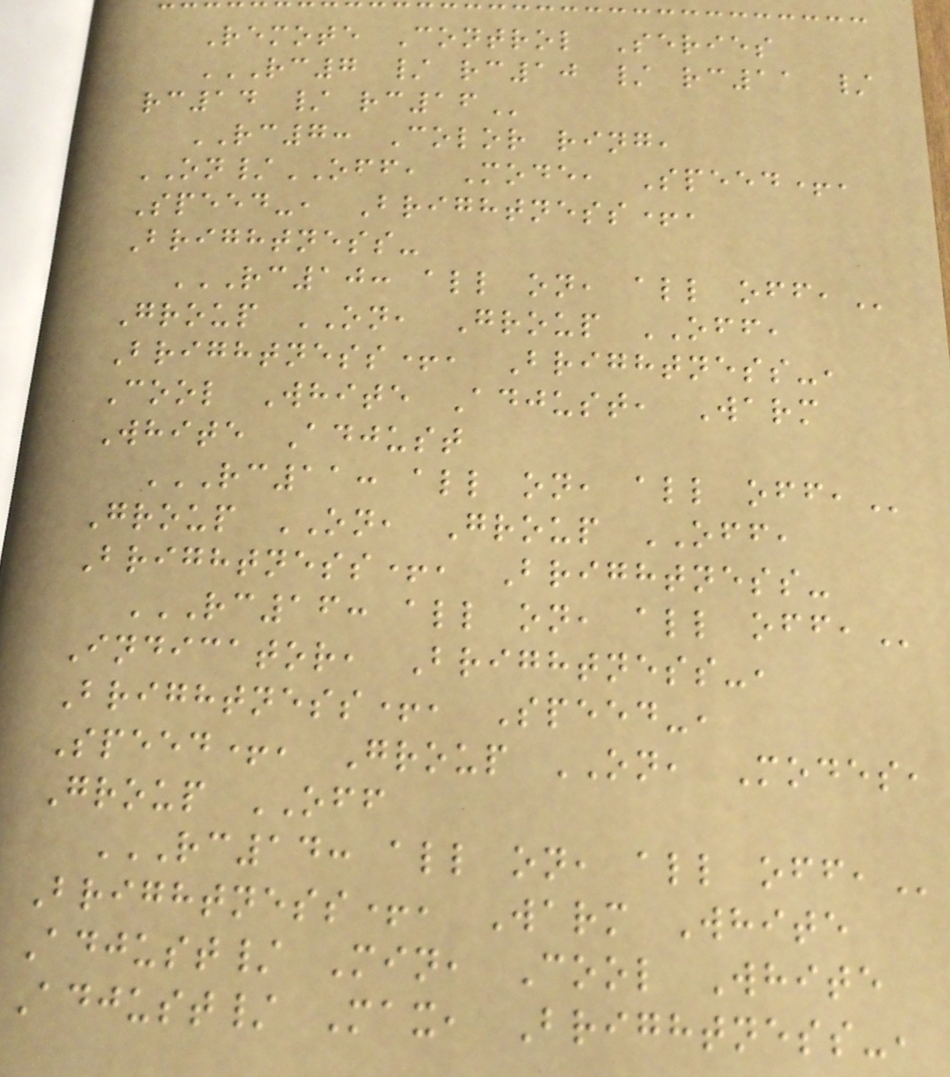Remote Control Series
RC7 / RC10 / RC11 /
RC14 / RC16
RC7: Color ring,
ON/OFF, Mode, Speed+,
Speed-, Brightness+,
Brightness-
RC10: ALL ON, ALL OFF,
Group ON, Group OFF,
Brightness+, Brightness-,
Cool White Adjust, Warm
White Adjust
RC11: ALL ON, ALL OFF,
Group ON, Group OFF,
Brightness+, Brightness-
RC16: ALL ON, ALL OFF,
Indicator, Brightness-,
Brightness+, Speed-,
Speed+, Group ON, Modes,
Group OFF
RC14: ALL ON, ALL OFF,
Brightness+, Warm White
Adjust/ Min, Cool White
Adjust/ Max, Brightness-,
